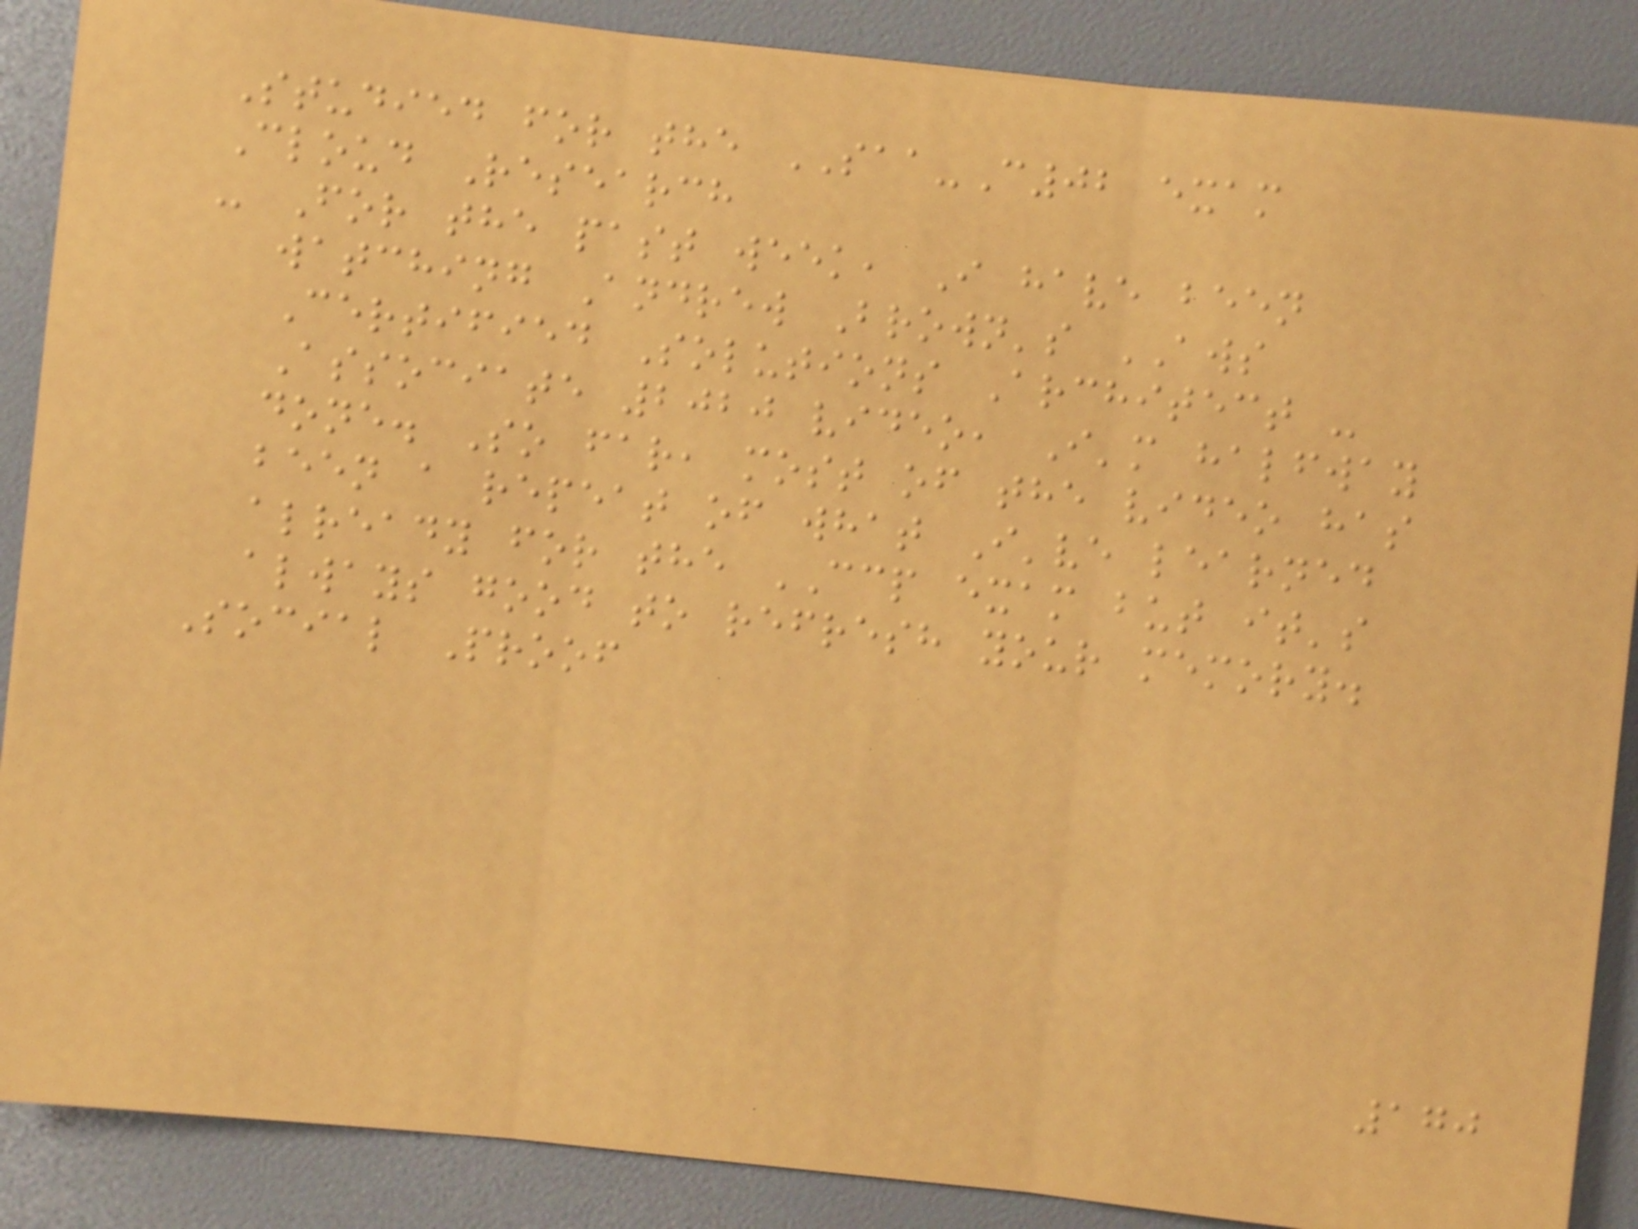Studied for the SAA-C02 exam
Cloud Research
- For the past week, I have been
watching Andrew Brown's AWS
Certified Solutions Architect -
Associate 2020 video, I'm halfway
done. So far, most of the video has
been a repeat of what I've learned
already for the CCP exam but it's
always good to refresh your memory.
Social Proof
170
